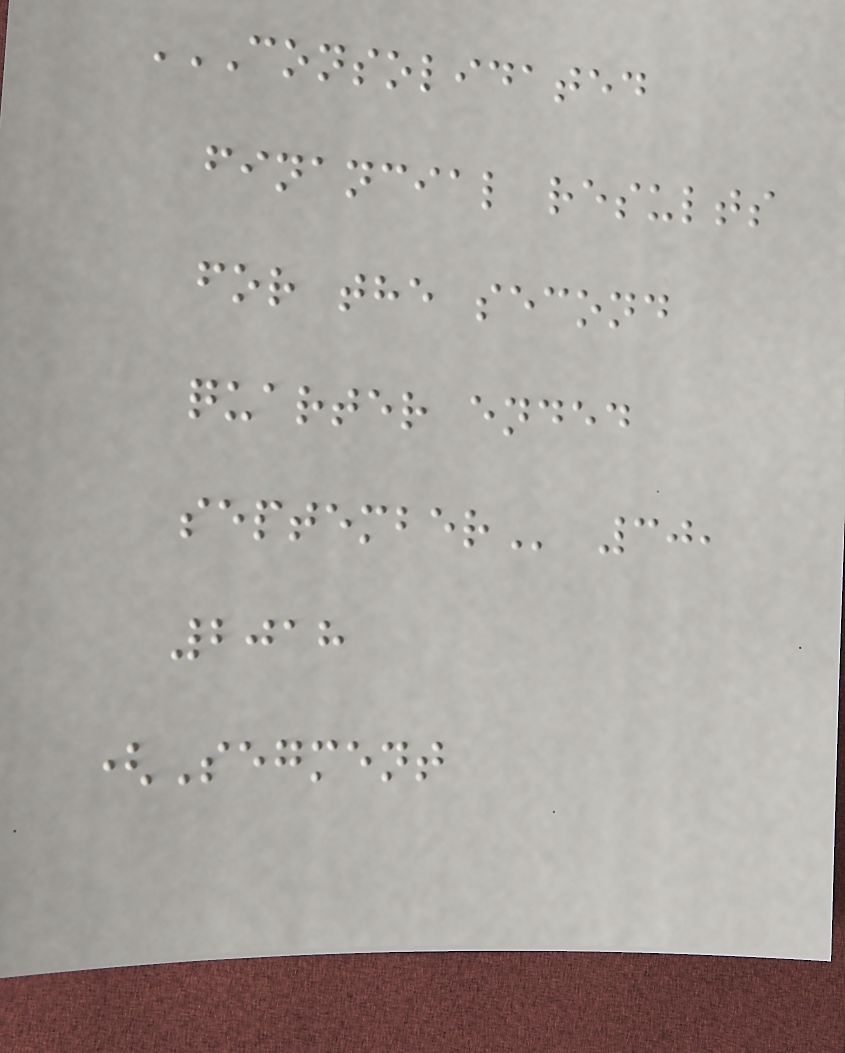CONSOLIDATED
FINANCIAL RESULTS
FOR THE SECOND
QUARTER ENDED
SEPTEMBER 30,
2018
(Segment
